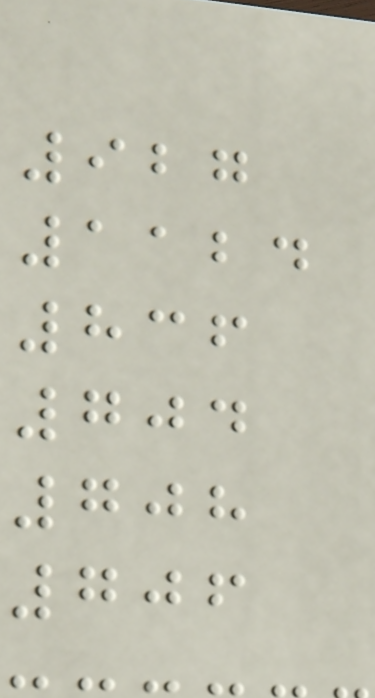927
1124
836
704
708
706
